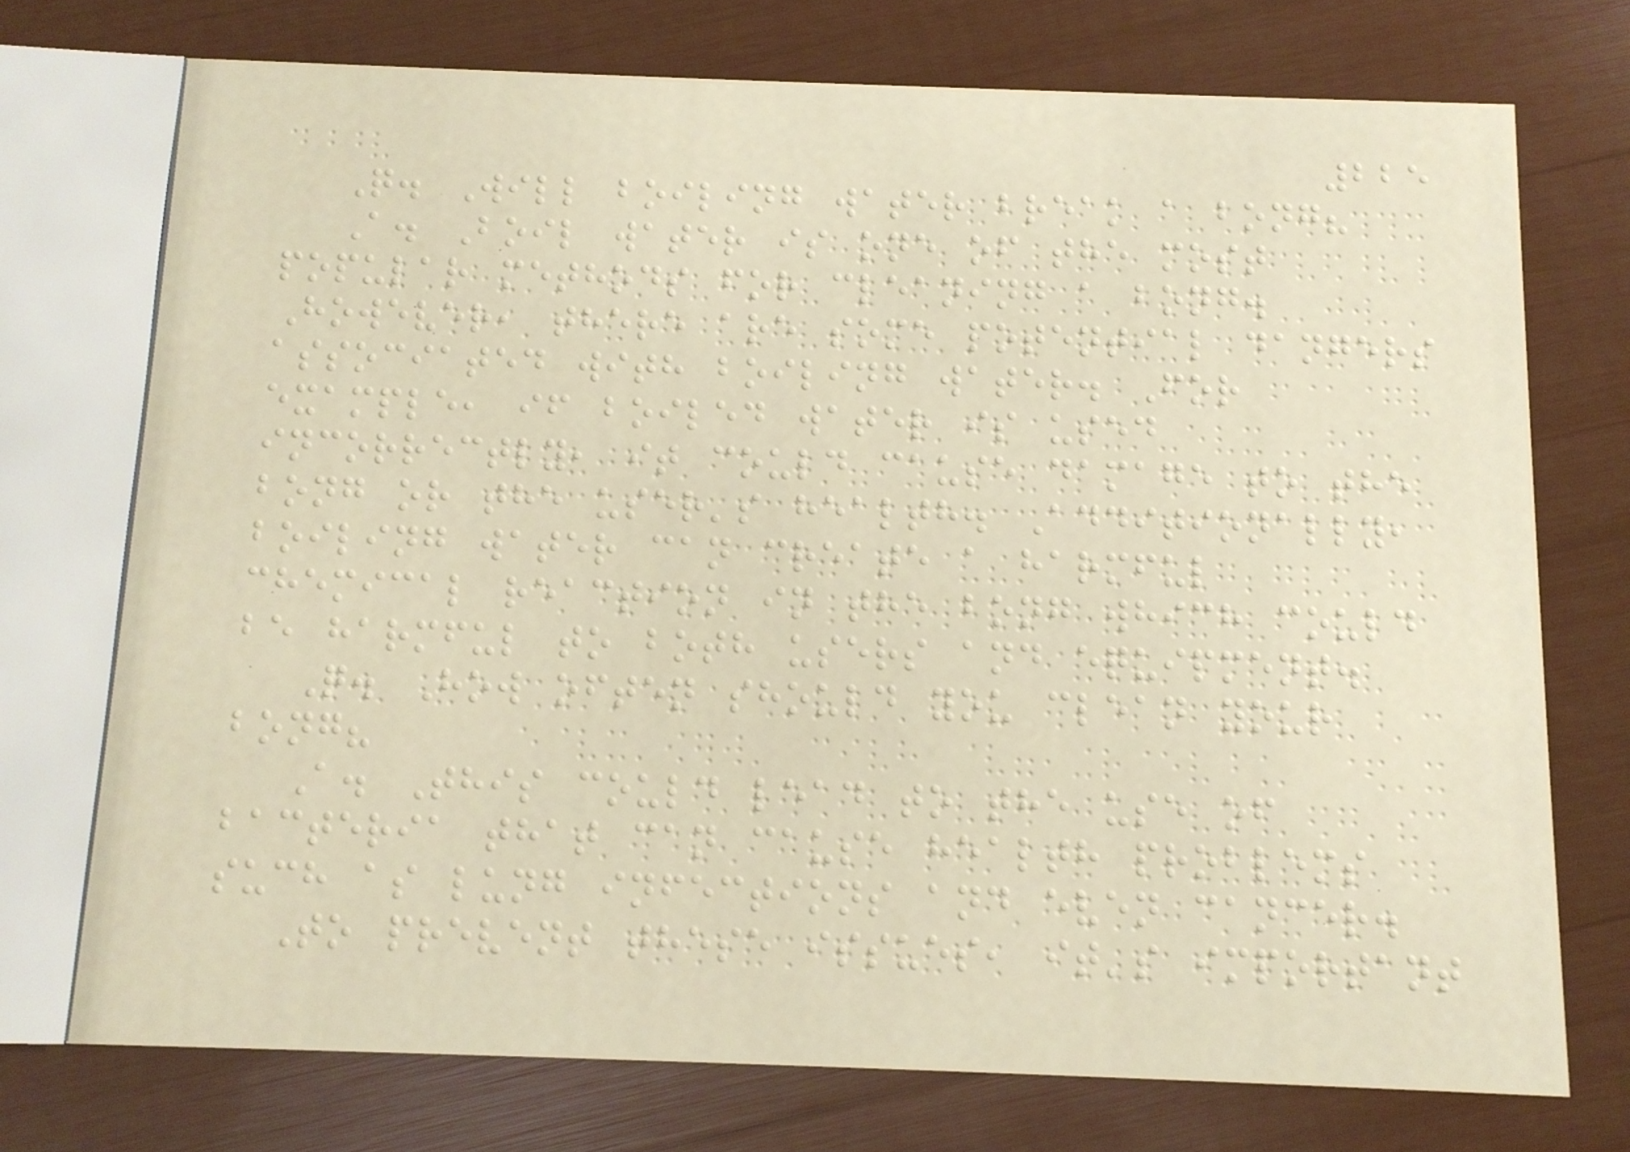225
Q. Will boiling water break a bong?
A. Boil water is one of the most
popular methods for cleaning a bong.
However, there are some potential dangers
associated with boiling water. For
example, if boiled water is used
incorrectly, it could cause damage to the
bong or the user's health. Additionally,
boiling water can create a harmful
chemical reaction in the bong which could
be harmful to both users and equipment.
Q. How often should you clean your
bong?
A. This could lead to the use of
bacteria that can cause health problems
such as lung infections and even cancer.
To prevent these issues, it's important
